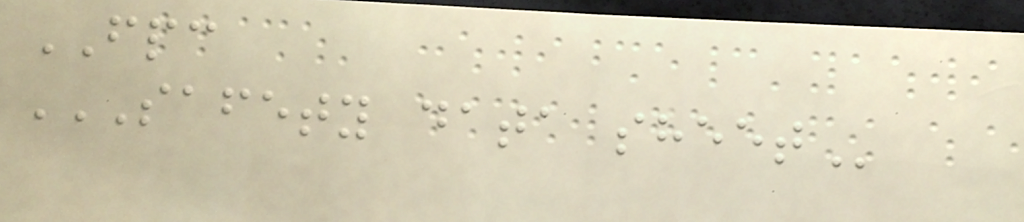FPC
SAFETY DATA SHEET
